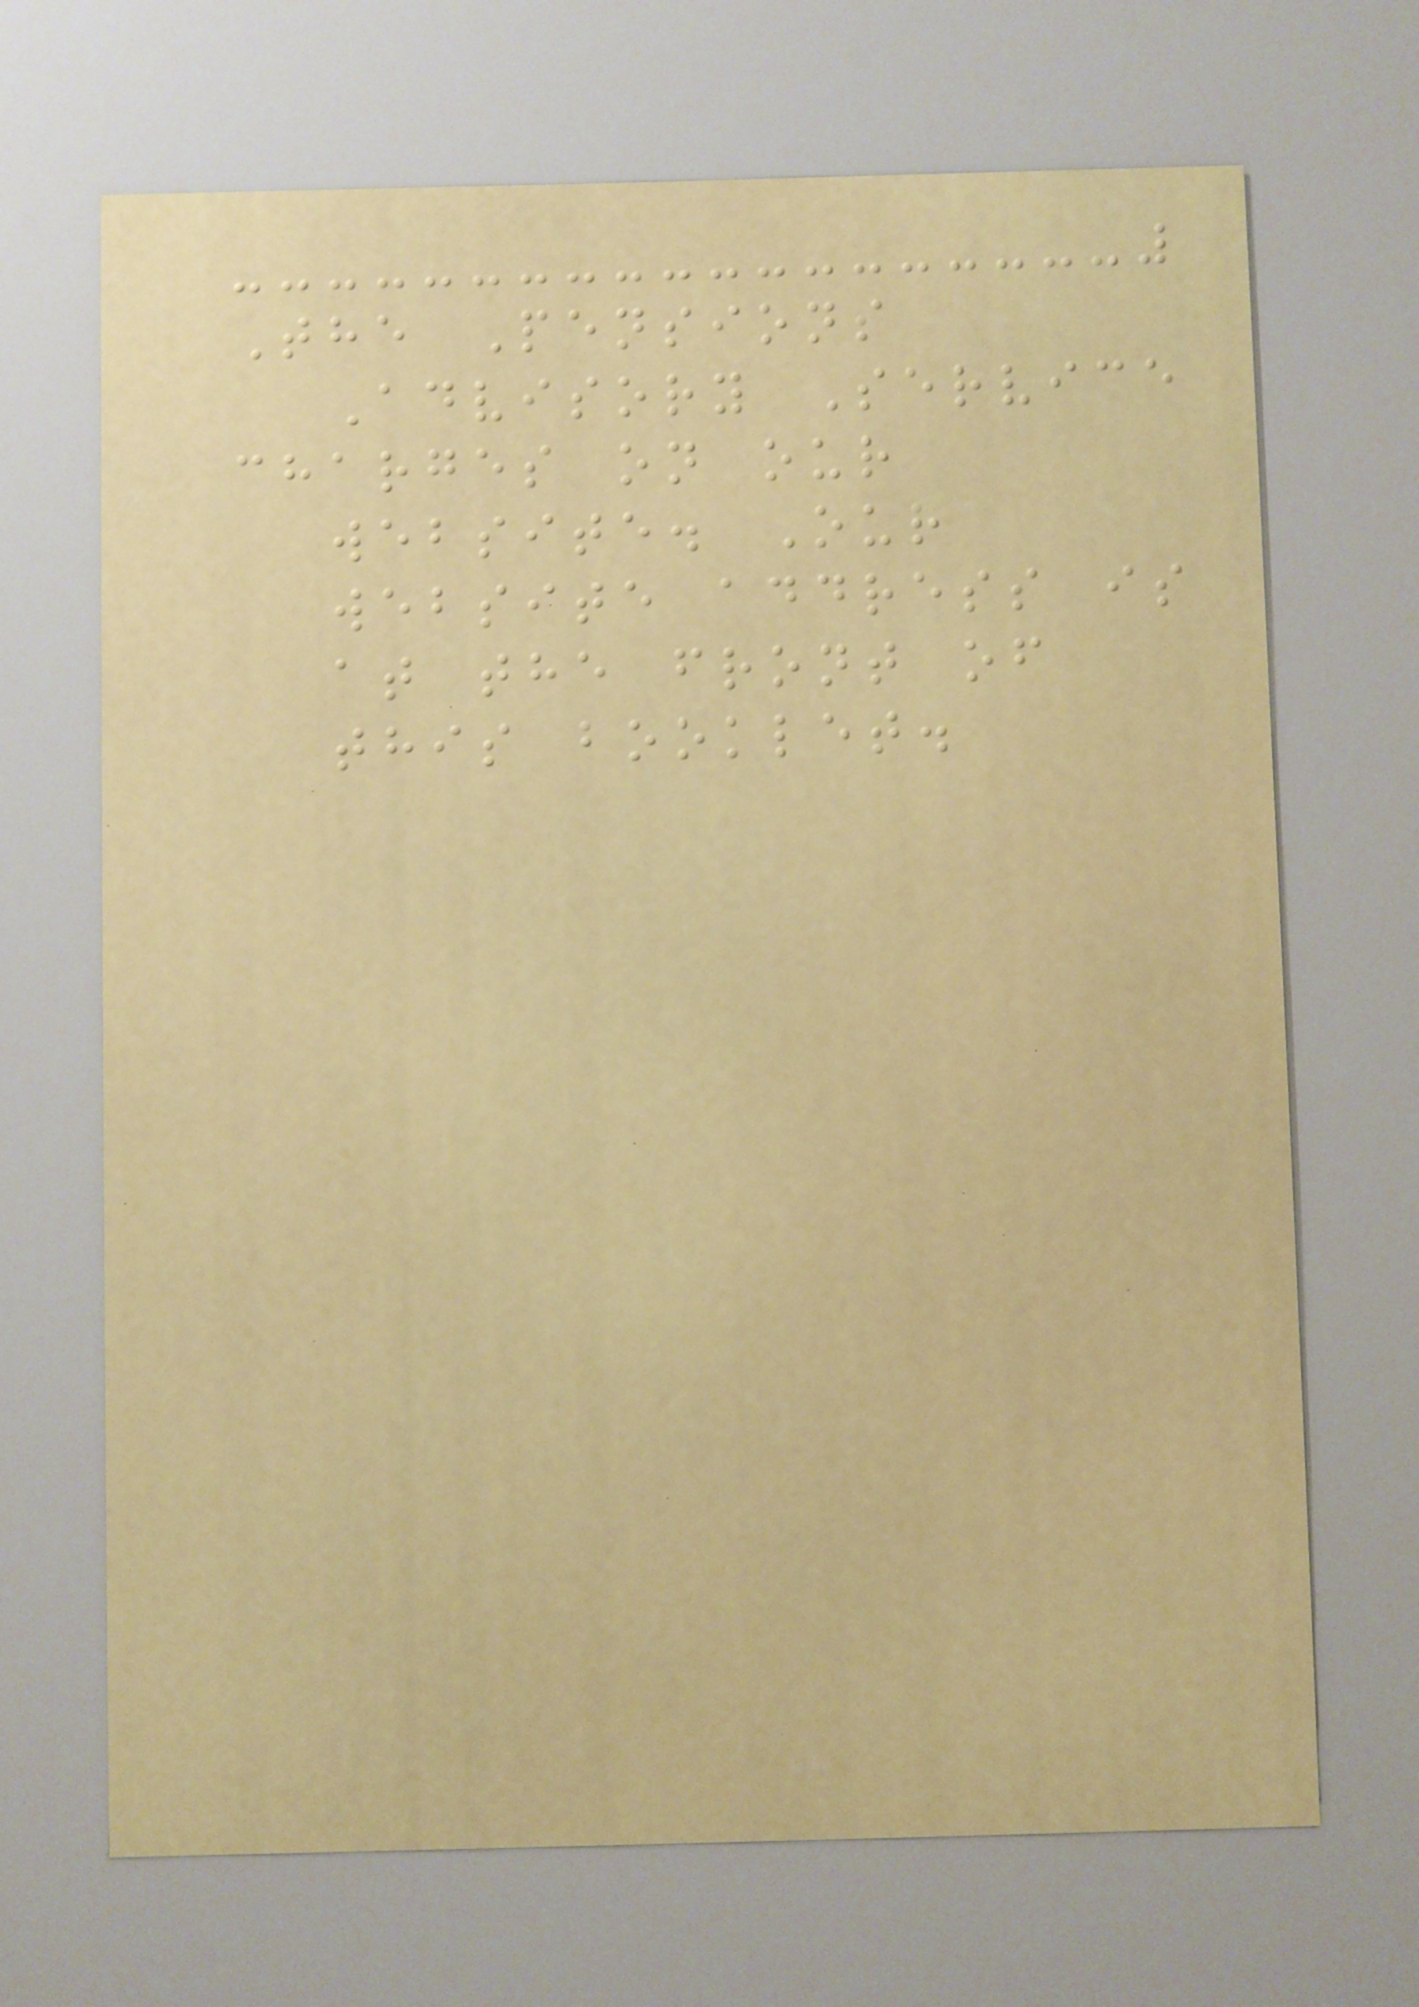The Pensions
Advisory Service
charges on our
website. Our
website address is
at the front of
this booklet.
